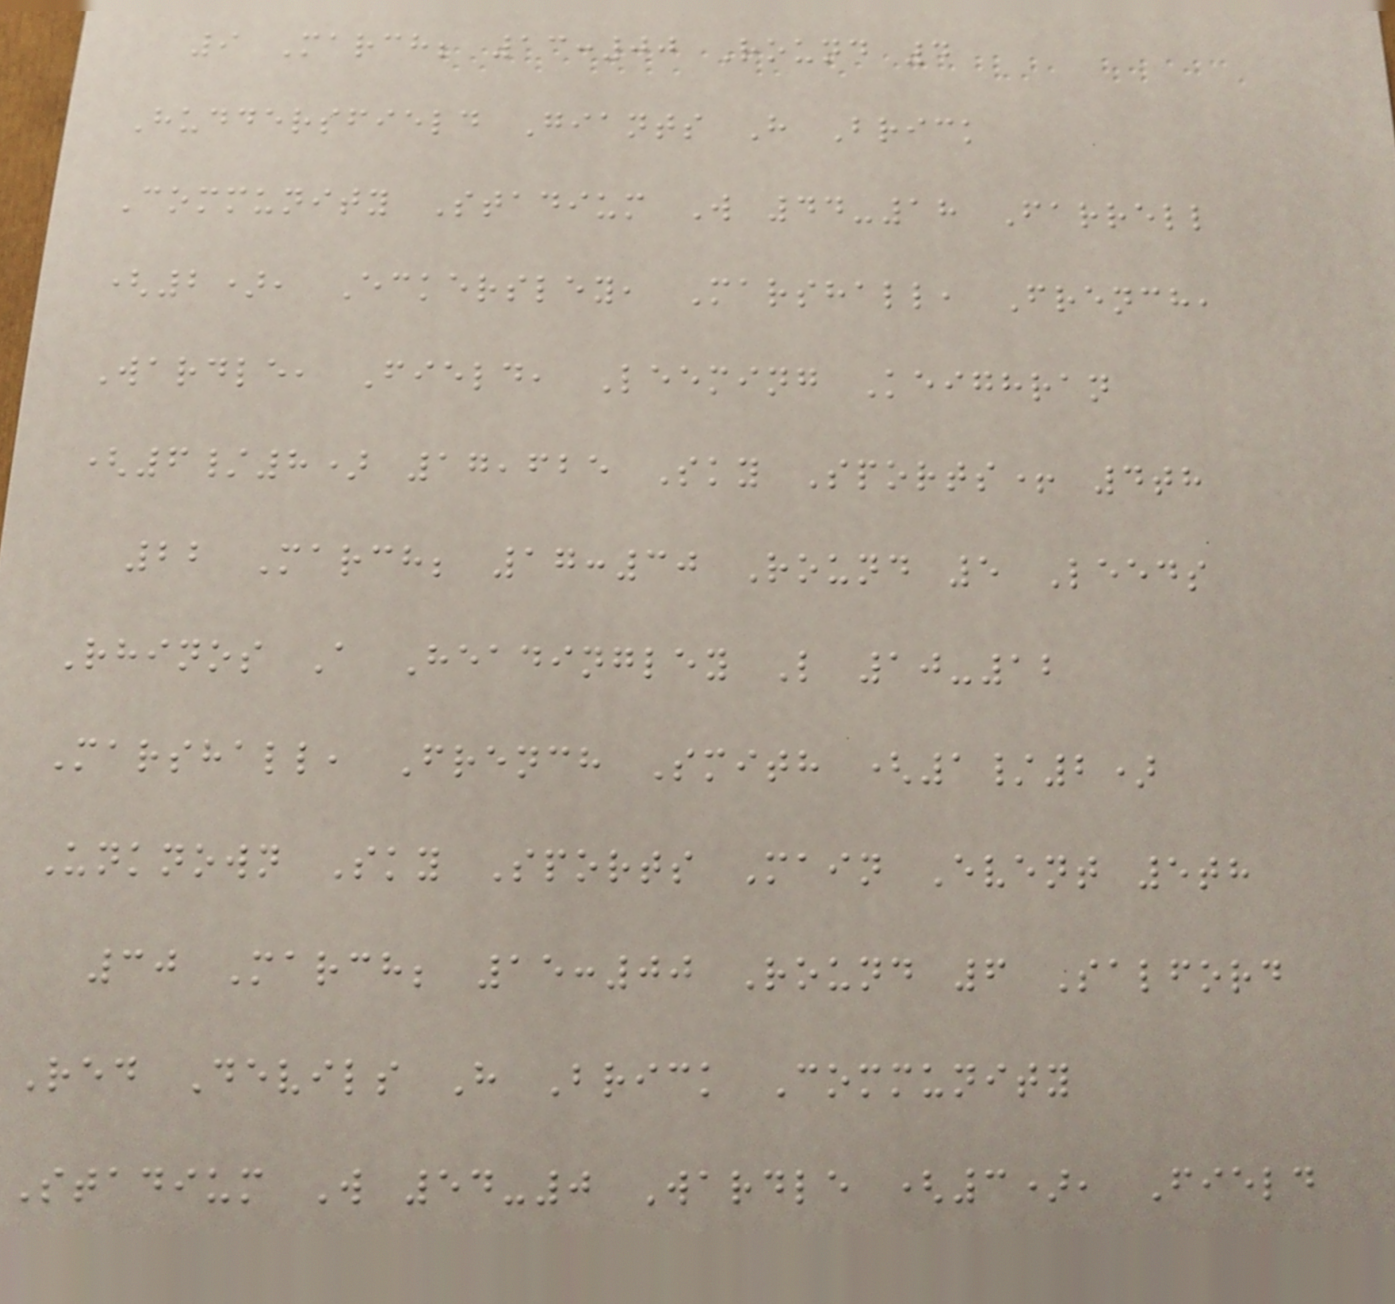9 March; 13:00 Round 4
Huddersfield Giants H Brick
Community Stadium W 44-18 Farrell
(2), Eckersley, Marshall, French,
Wardle, Field, Leeming Keighran
(6/8) 17,625 Sky Sports+ 4th
22 March; 17:30 Round 5 Leeds
Rhinos A Headingley L 10-12
Marshall, French Smith (1/2)
Unknown Sky Sports Main Event 5th
30 March; 15:00 Round 6 Salford
Red Devils H Brick Community
Stadium W 54-0 Wardle (3), Field
